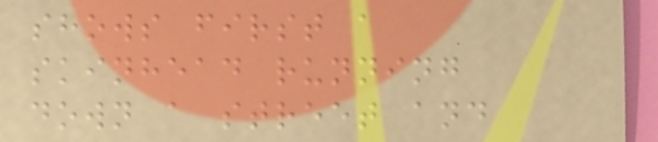shows first a
skinhead running
down a street and
